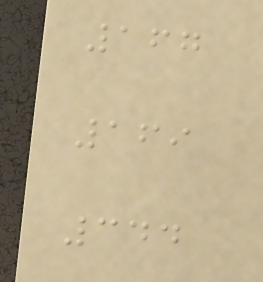167
169
344
